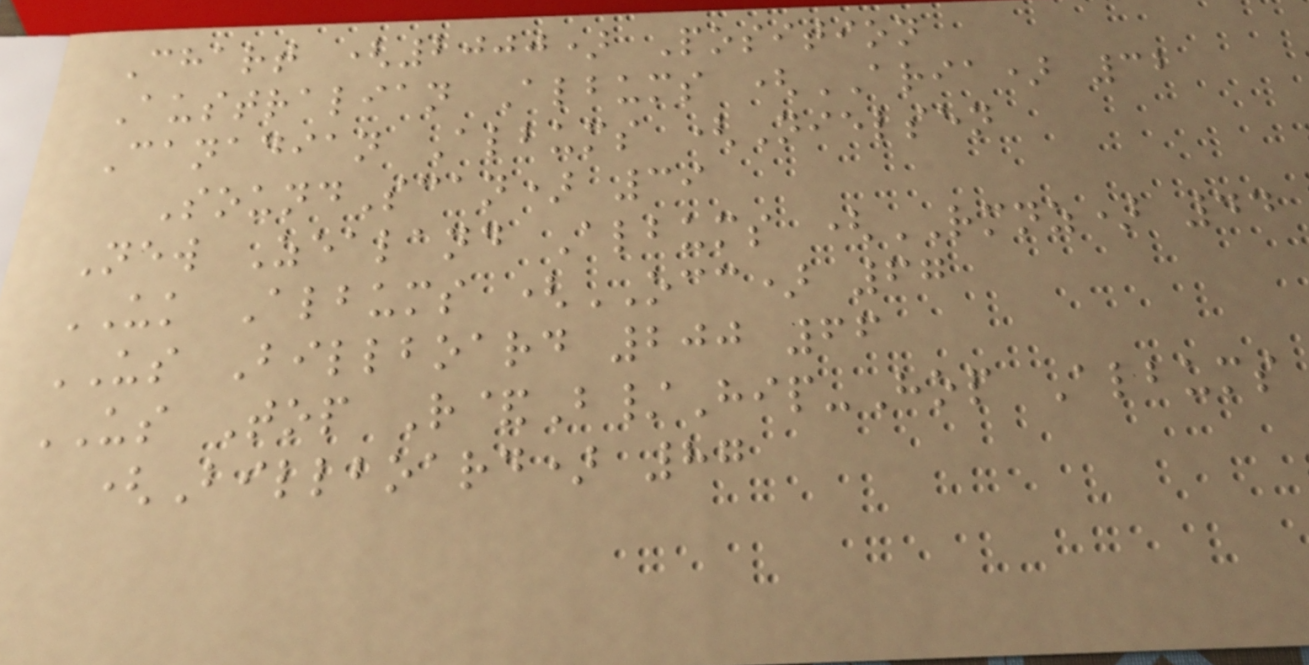Chart (2000) Position
Australian Albums (ARIA) 32
Canadian Albums (Nielsen
SoundScan) 39
New Zealand Albums (RMNZ) 44
UK Albums (OCC) 67
US Billboard 200 66
US Top R&B/Hip-Hop Albums
(Billboard) 87
